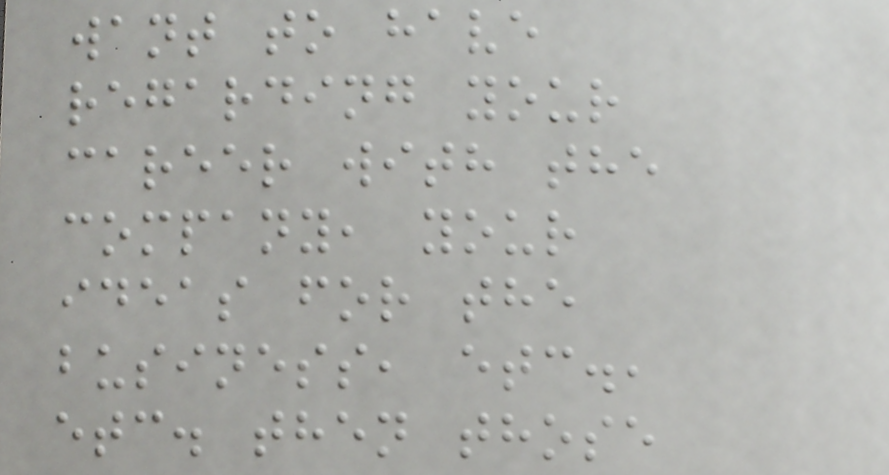want to have
regarding your
career with the
company, your
ideas for the
business, etc.,
etc. then those
